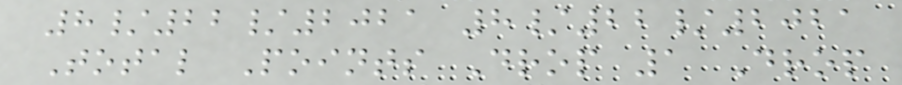8/22/2021 8/22/2021
Total Points Drop 1 Drop
